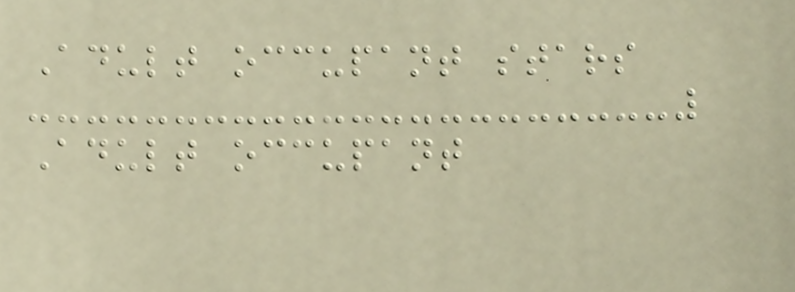Adult occupant stars
Adult occupant
